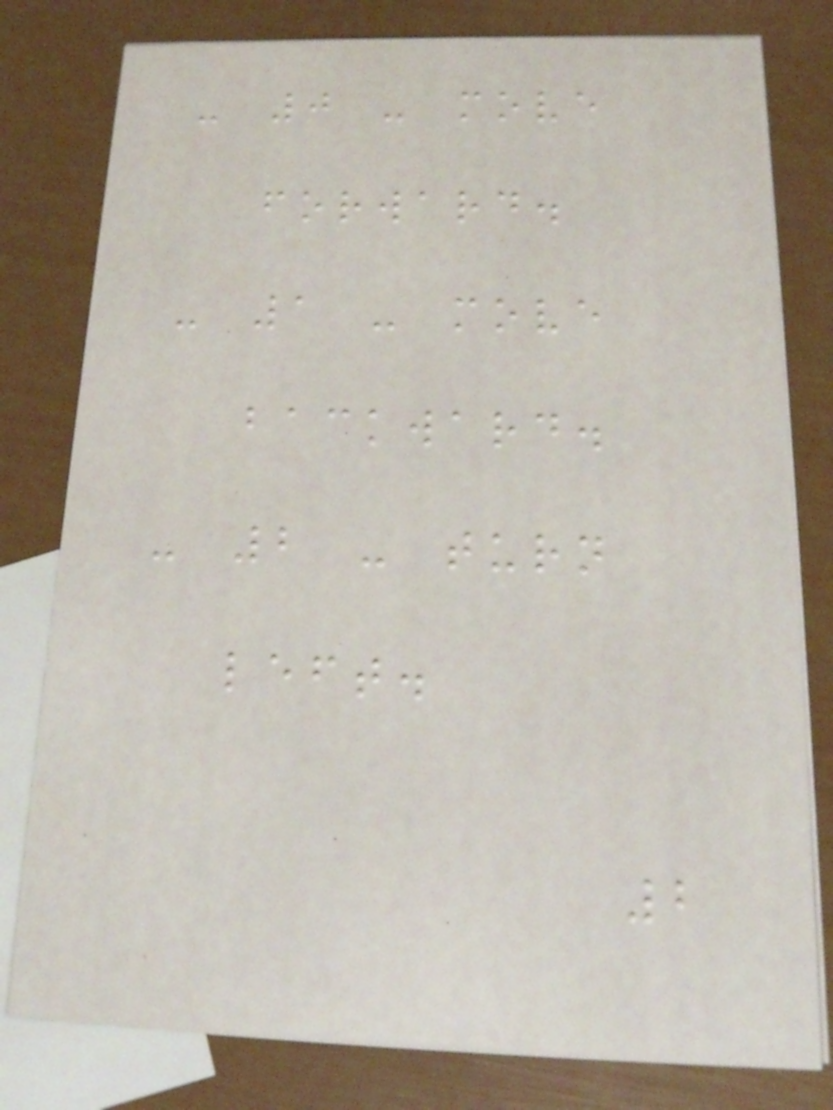- 0 - move
forward.
- 1 - move
backward.
- 2 - turn
left.
2
